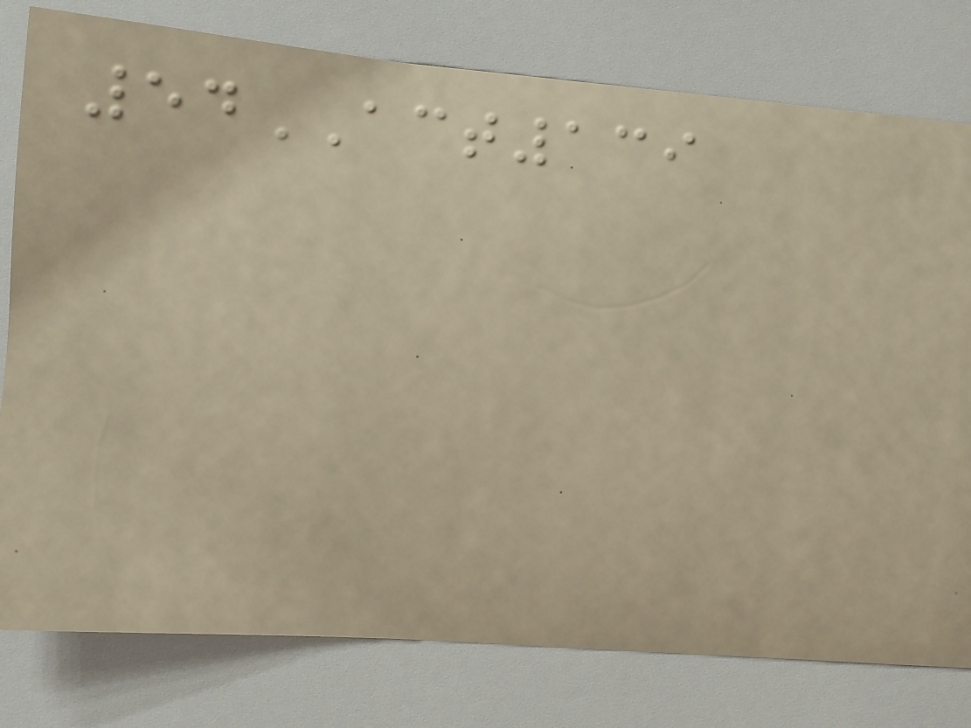54ACT139
